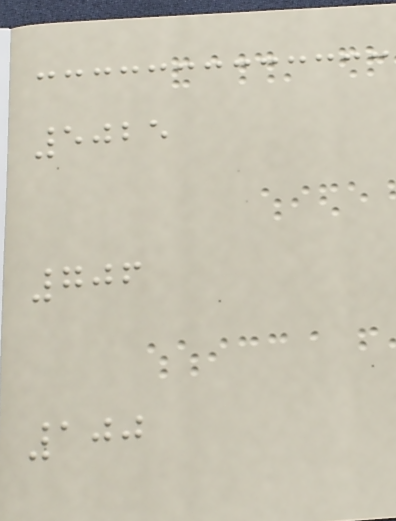5025
706
100
